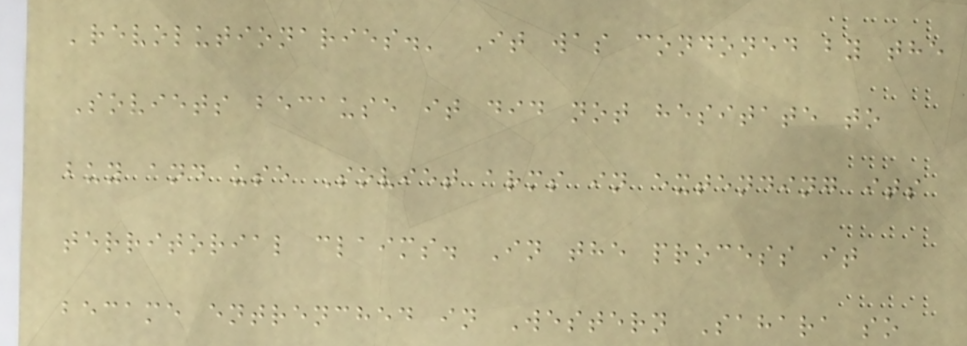'revolutionaries.' It was condoned by the
Soviets because it did not hesitate to
buy and use Soviet arms in extending its
territorial claims. In the process it
became entrenched in Western Sahara so
